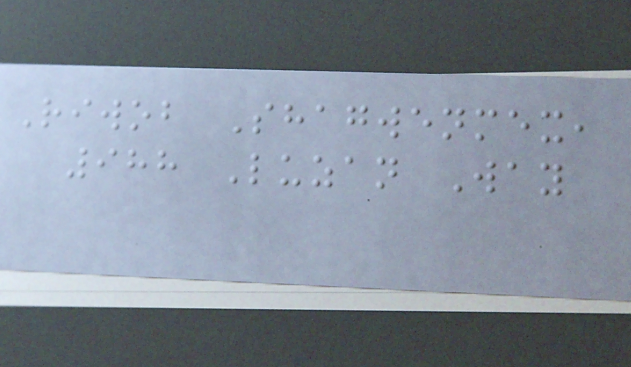Riwob Shagwenmex,
988 Luzan Way
